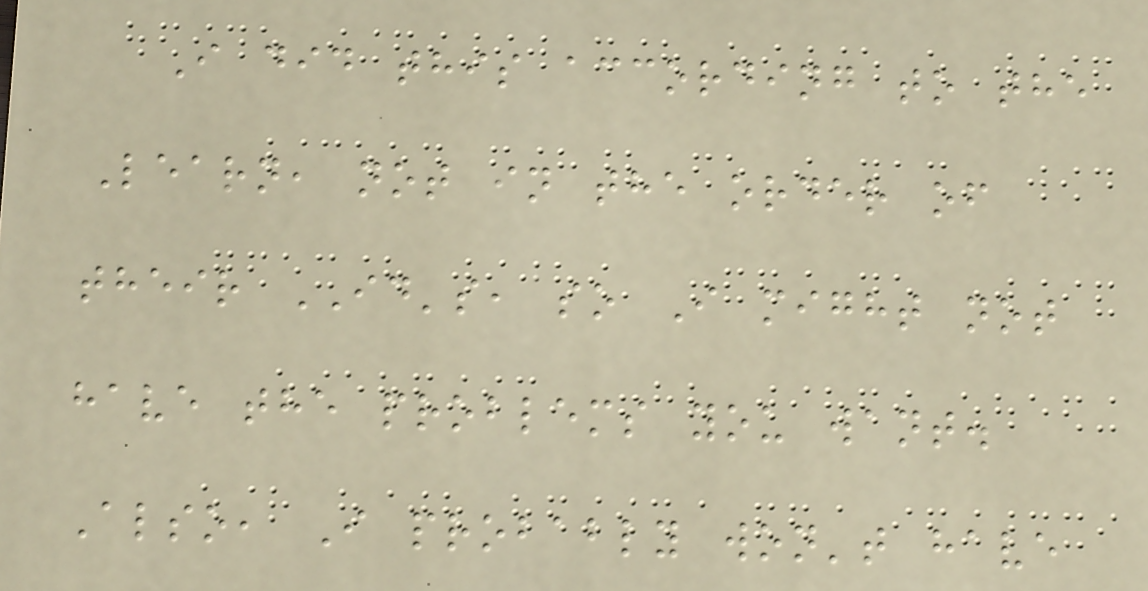I did this according to the
Learn, not in the order of
their ID's, so I might not
have the problems you want.
Also, I probably won't have
